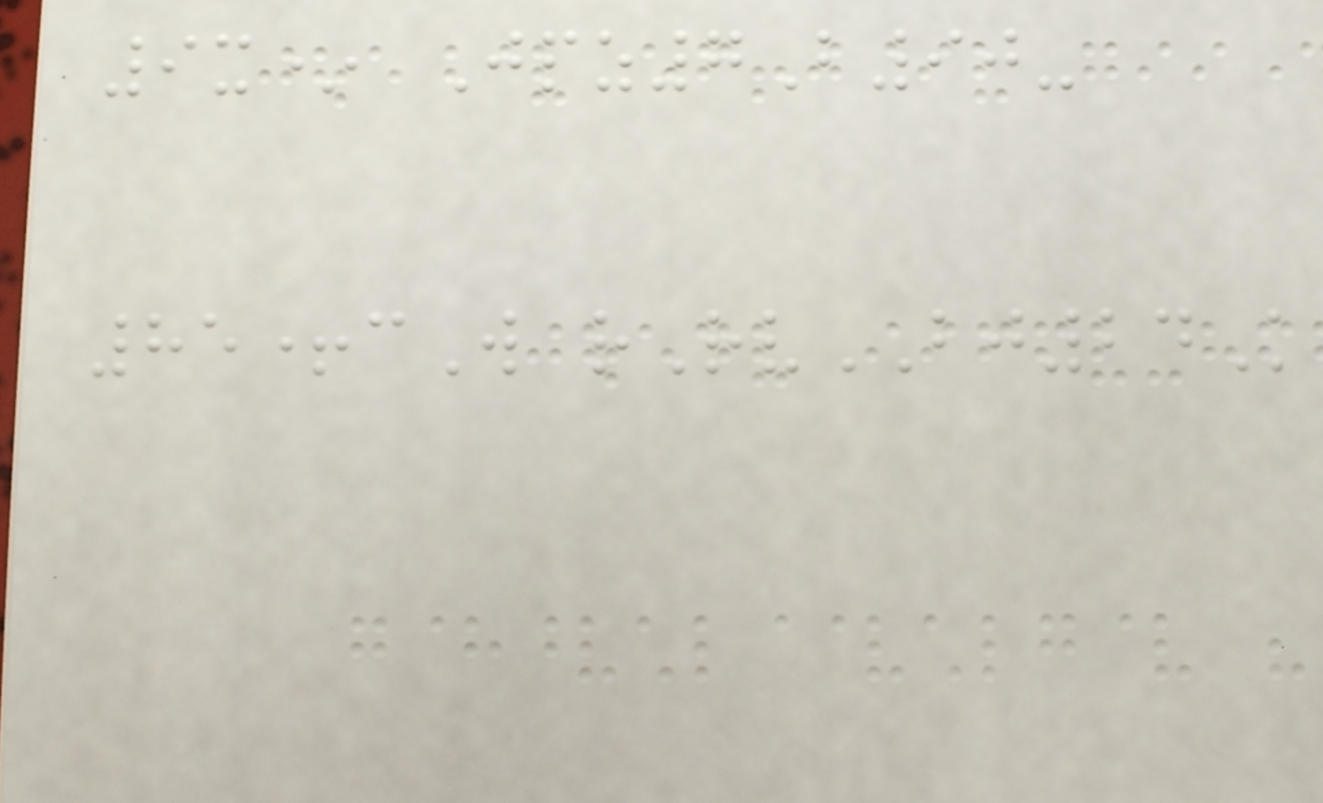9x* Jpz7B90-
85+cW rRvBJ24K
